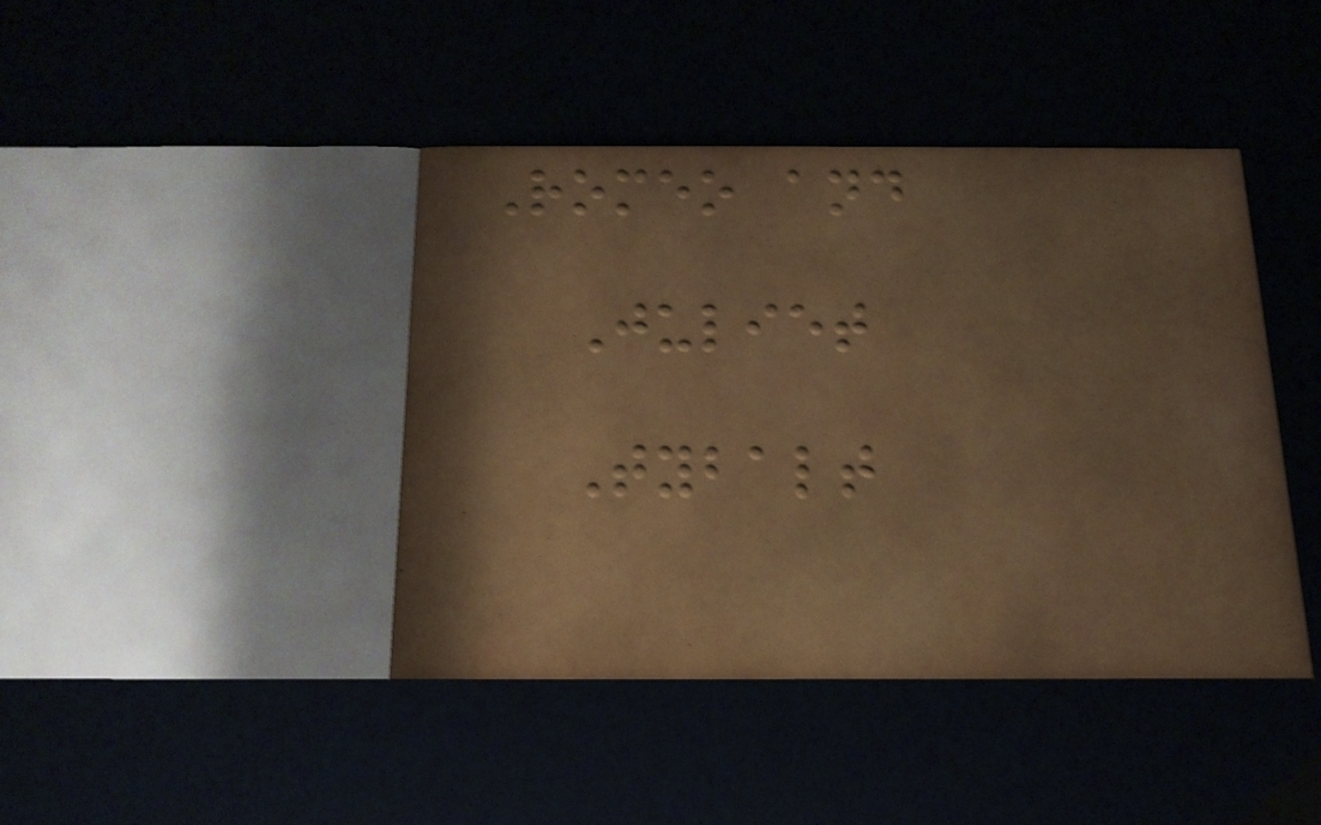Romeo and
Juliet
Tybalt
